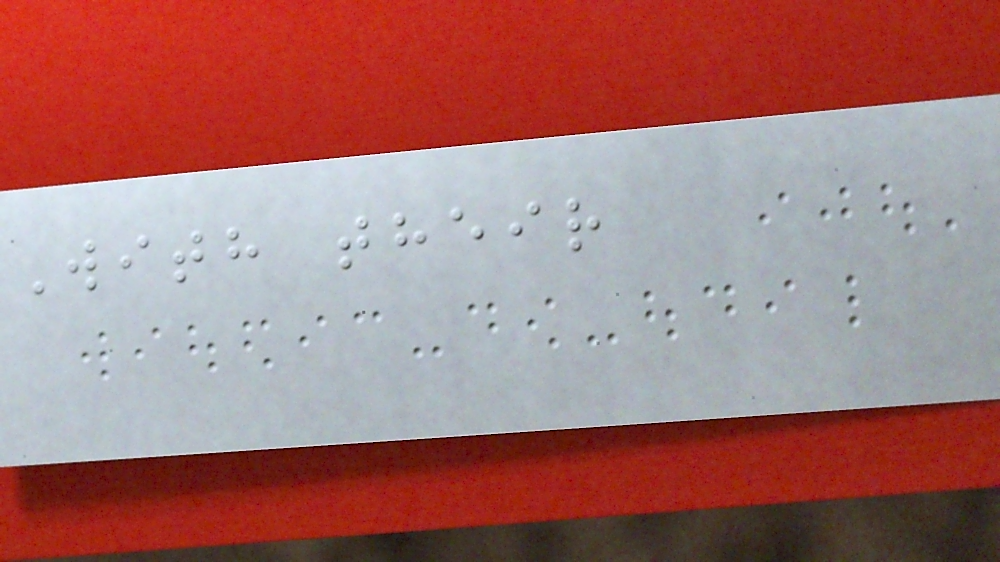With their
